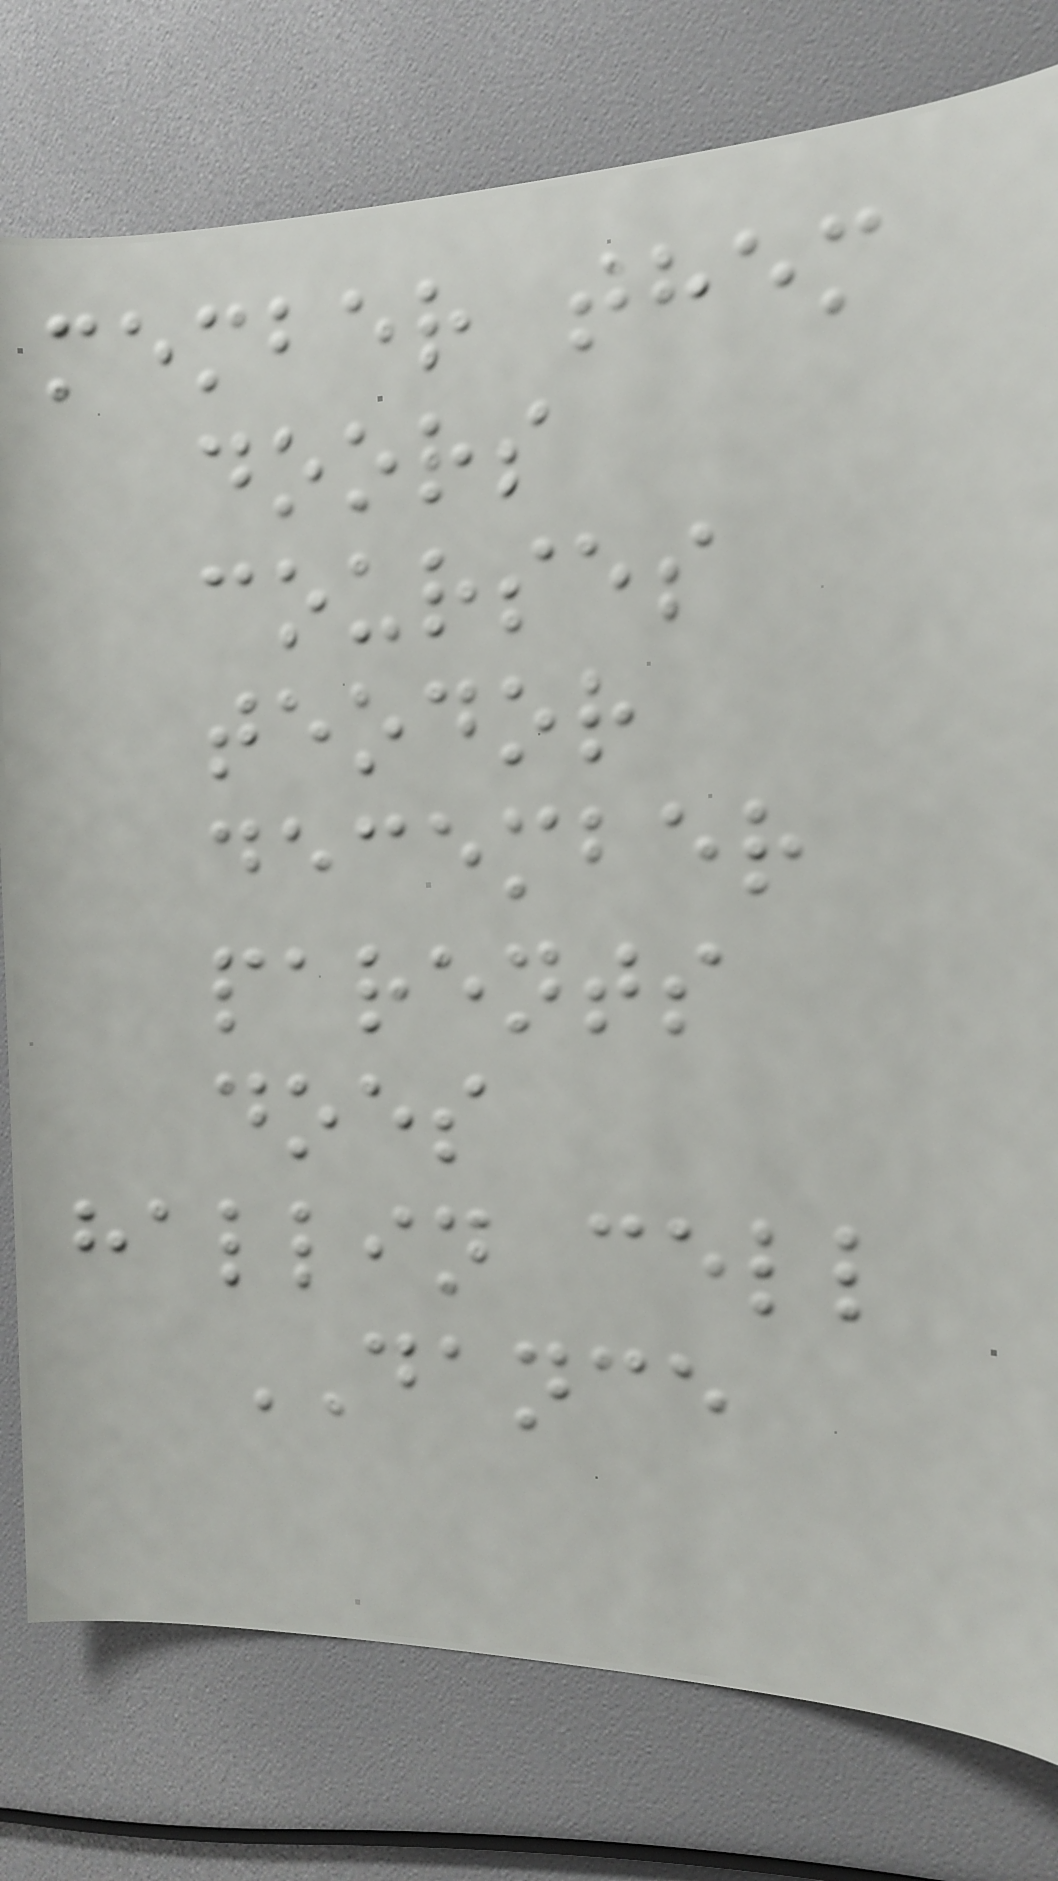member them
doors
courses
teodor
december
parents
does
hallin cell
DANCE
